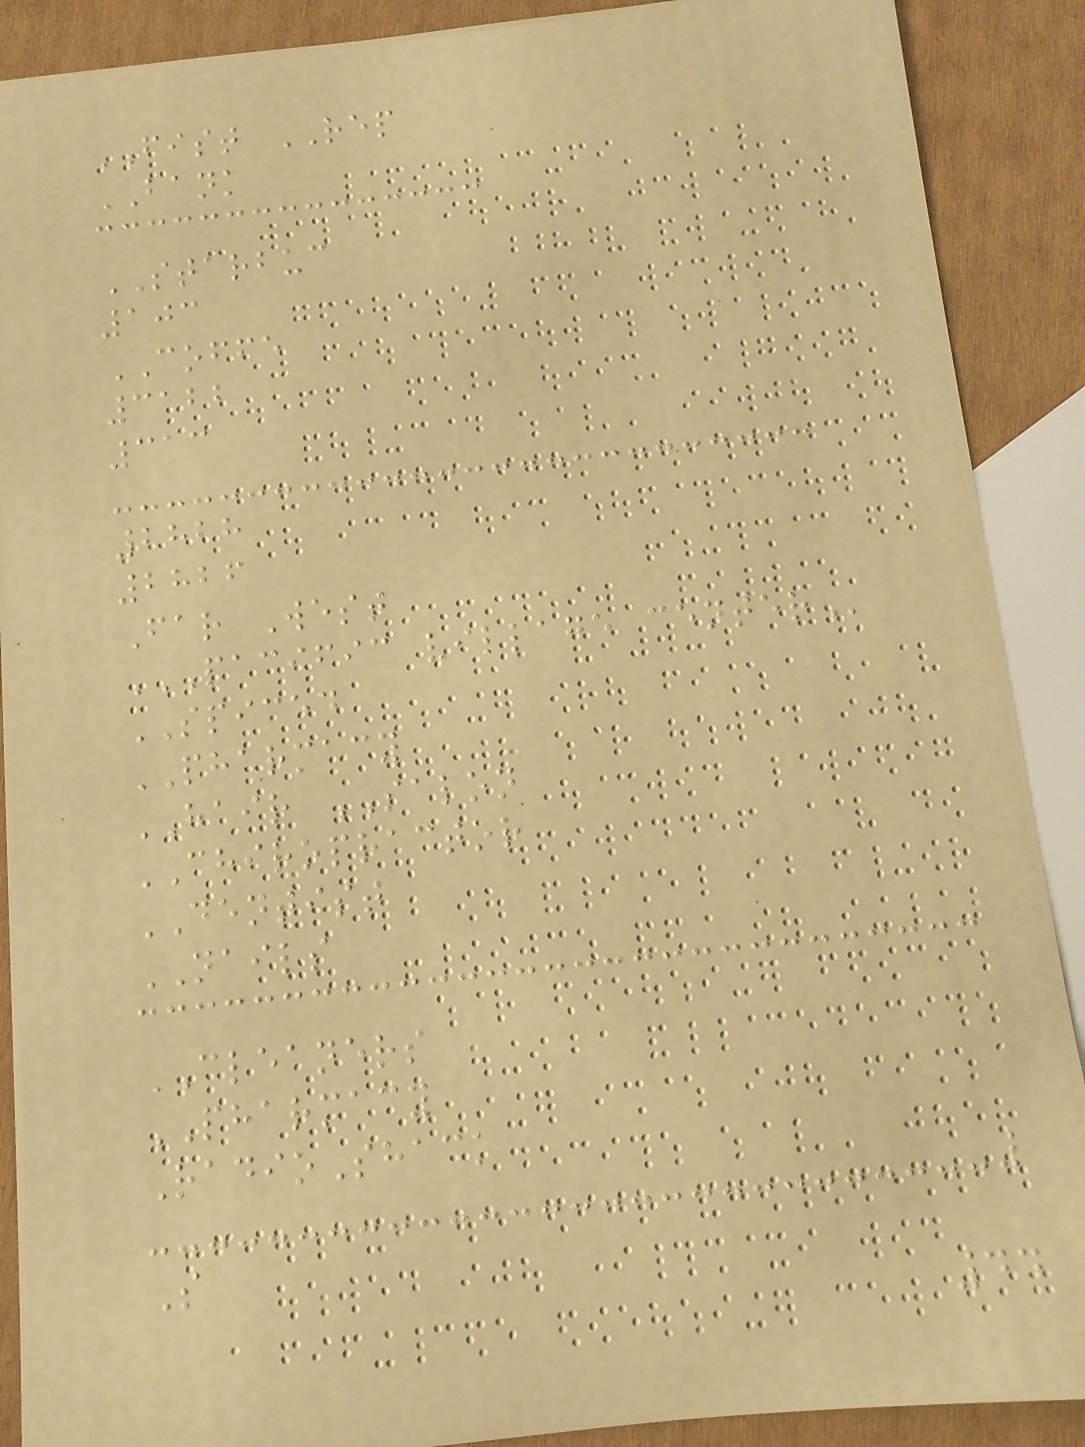FIST REP
BANK
STARBUC
103
COFFE
3122
313
2828
2826
Far West
PACIFIC VILLAGE CENTER
SPICED
PHARMACY
HAIR SALON
CHIROPRACTOR
DENTIST
NAILS
CLEANERS
PHARMACY
RadioShack
S
44
